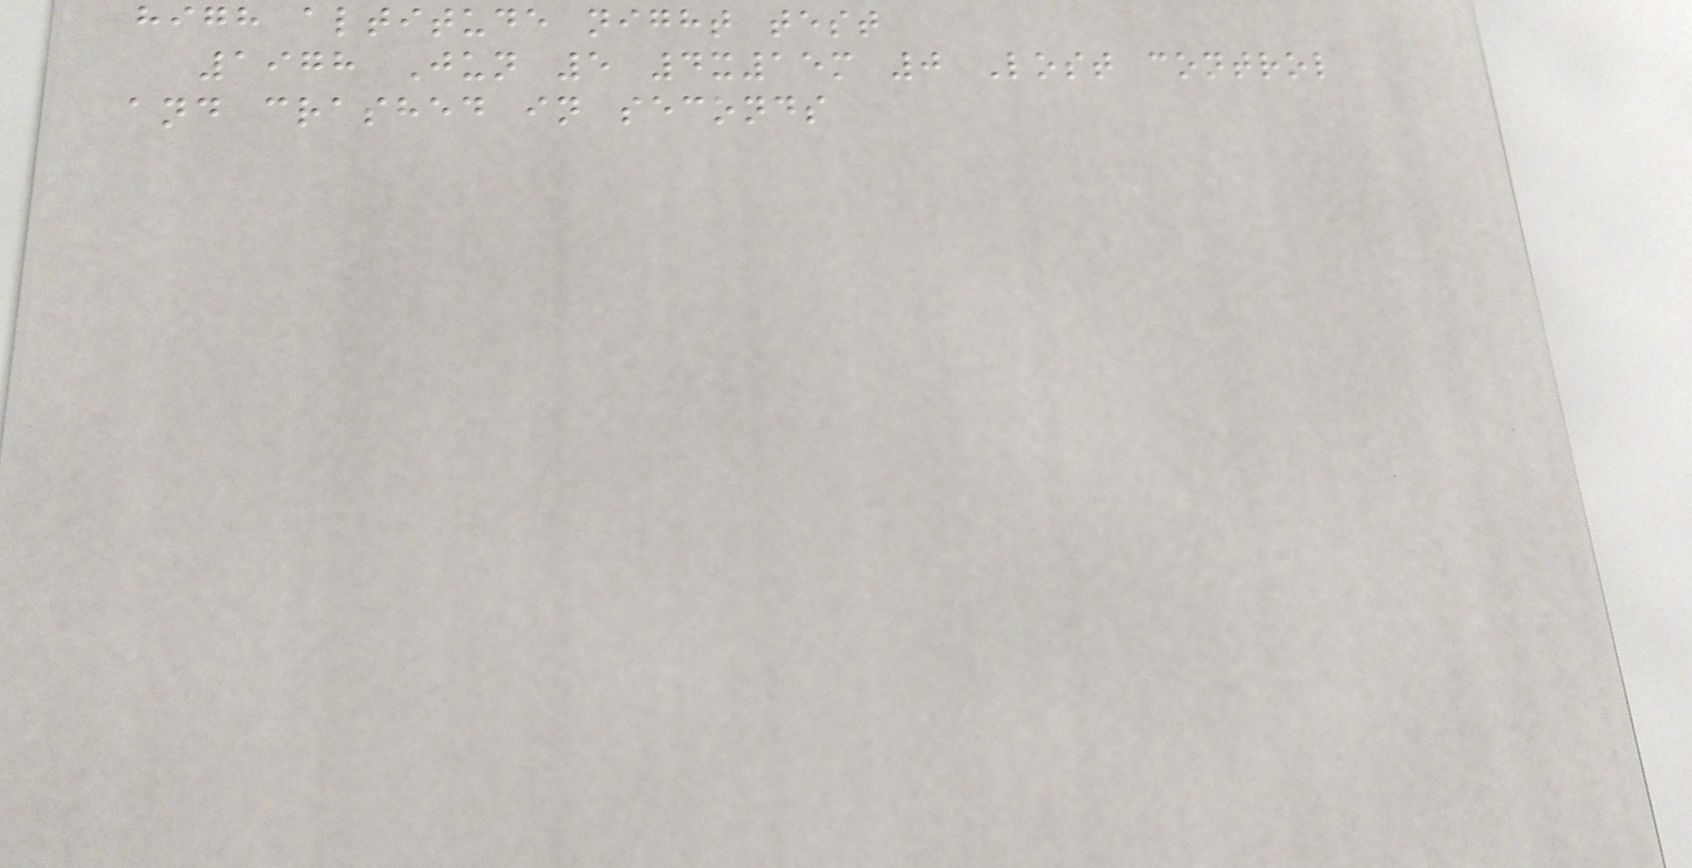high altitude night test
1978 Jun 5 4x15m 0 Lost control
and crashed in seconds
